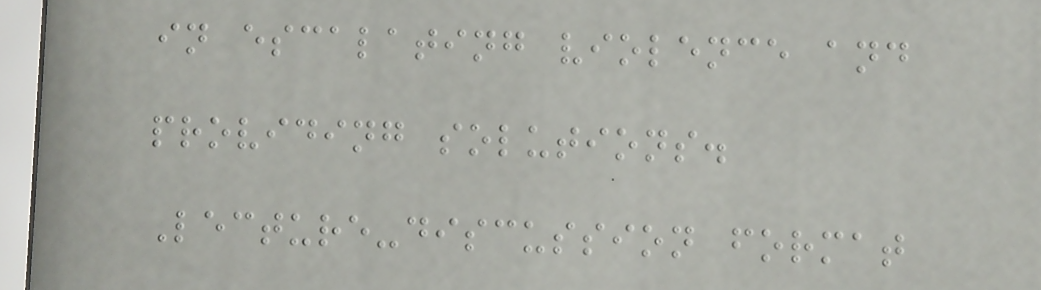in escalating violence and
providing solutions.
Lecture-discussion format
